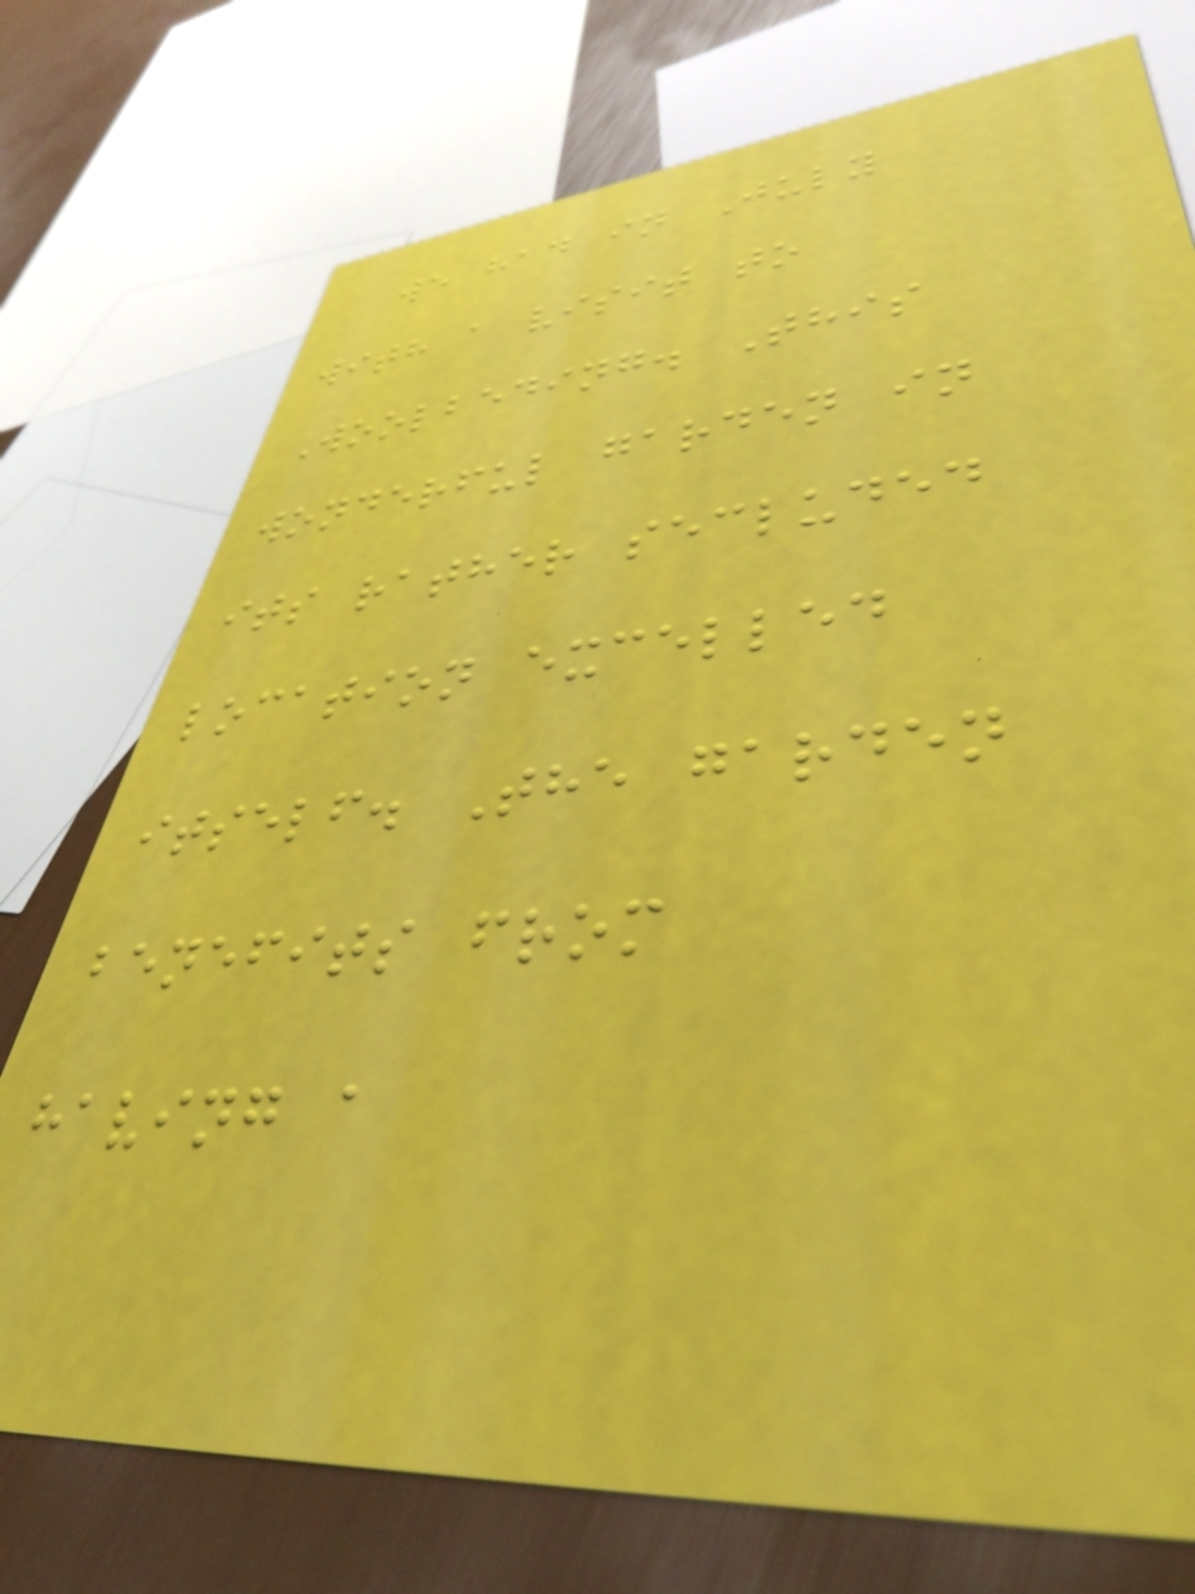we had in July
with a visit to
Woolbeding. This
wonderful garden in
its rather secluded
location excelled
itself. The garden
benefits from
having a
